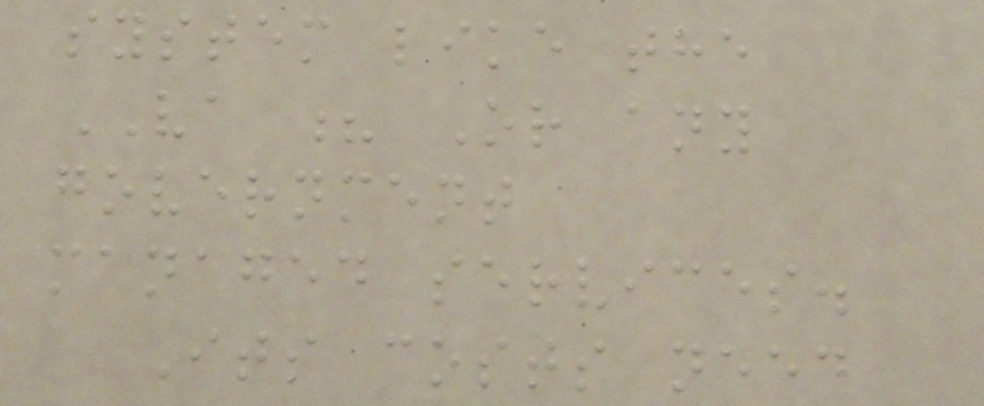system like the
VA ? Or any
government
managed services.
Its costs need
